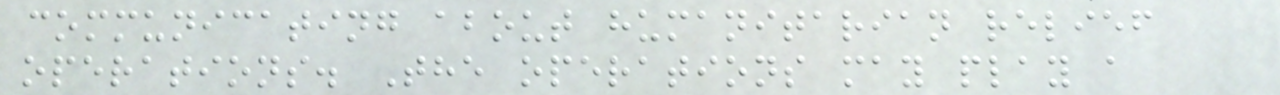communicating about humanitarian relief
operations. The operations may play a
